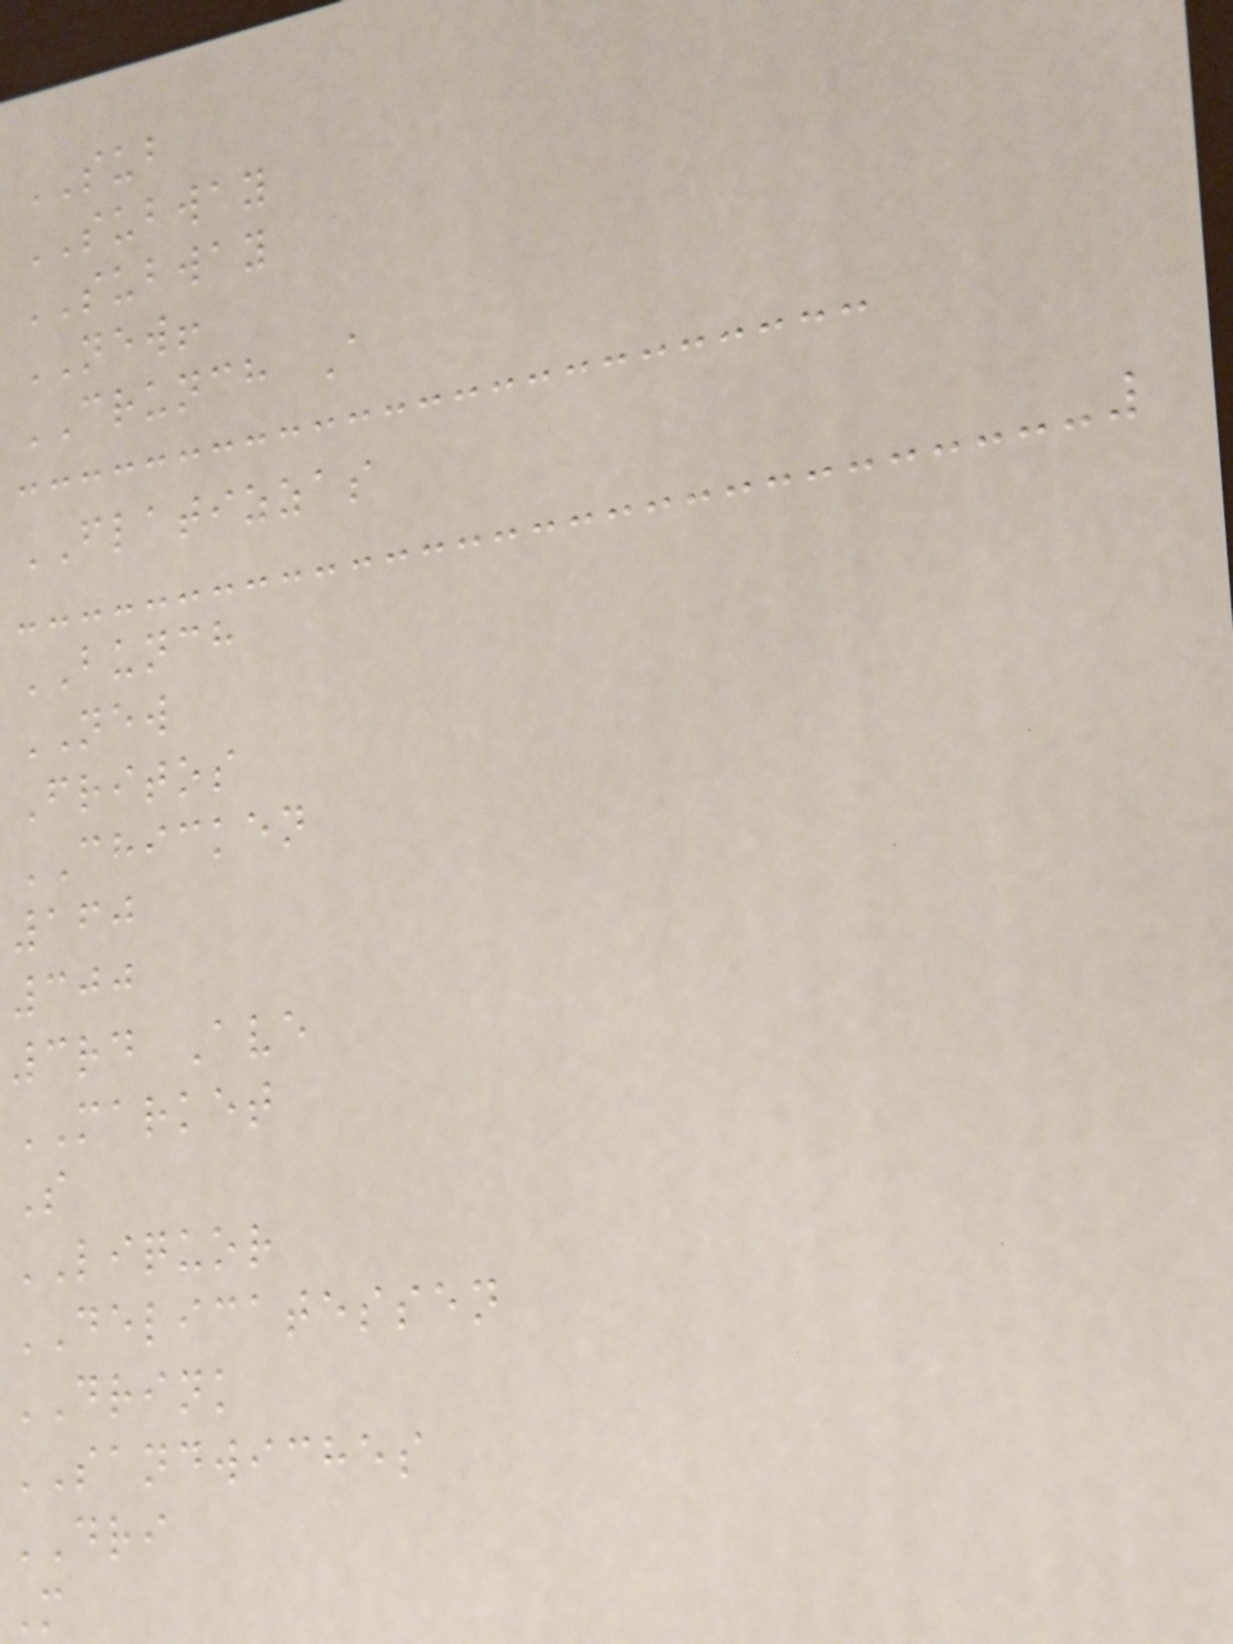SUB
SUBWAY
SUBWAY
NEW!
CRUNCH A
FLATIZZAS
BUNCH
NEW
Fritos
CHICKEN
160
300
3rd Ave
MARKET
S
LIQUOR
DELICATESSEN
DRINK
SANDWICHES
DRI
M
